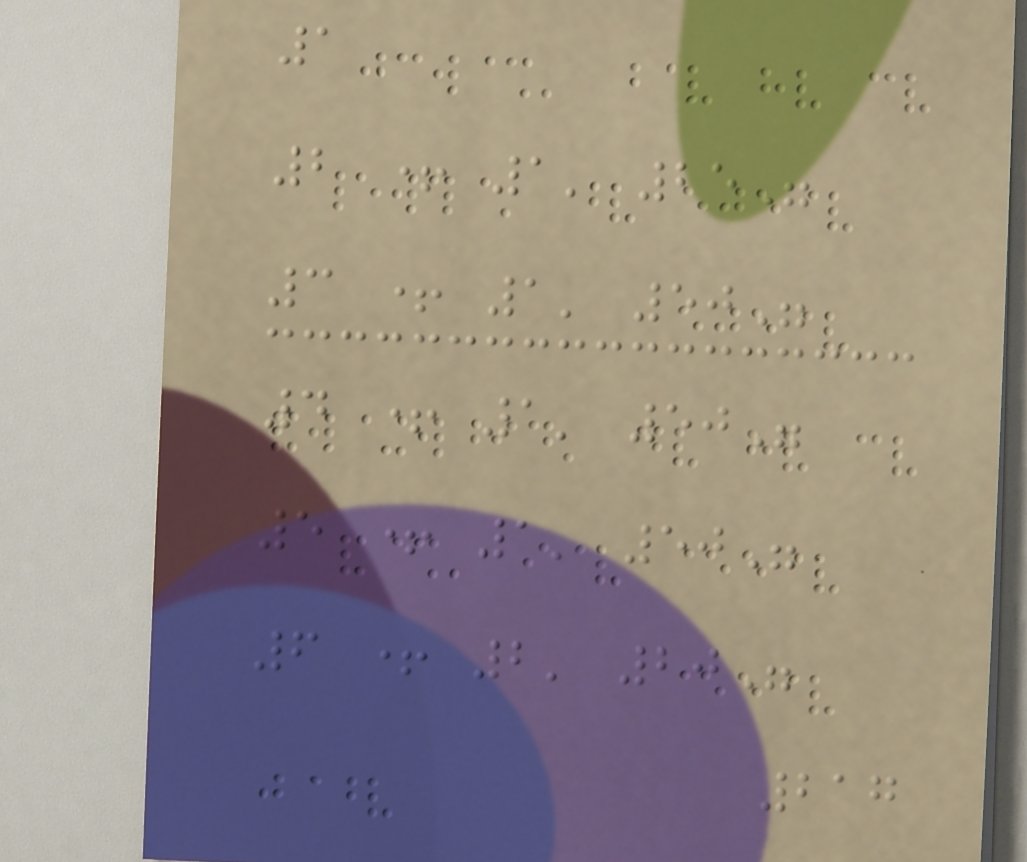1
2 + 1' 25"
3 + 1' 50"
4 + 1' 50"
5 + 1' 50"
6 + 2' 20"
217
